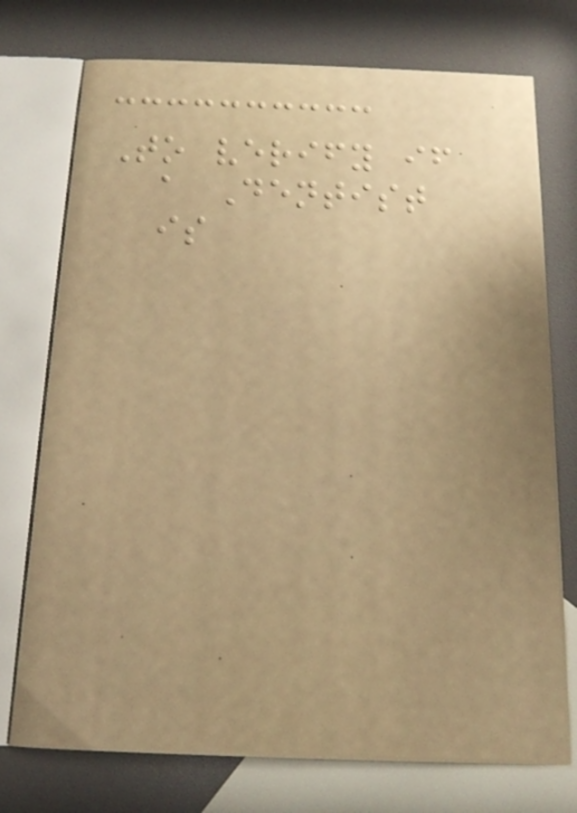To verify if
a Dentist
is
